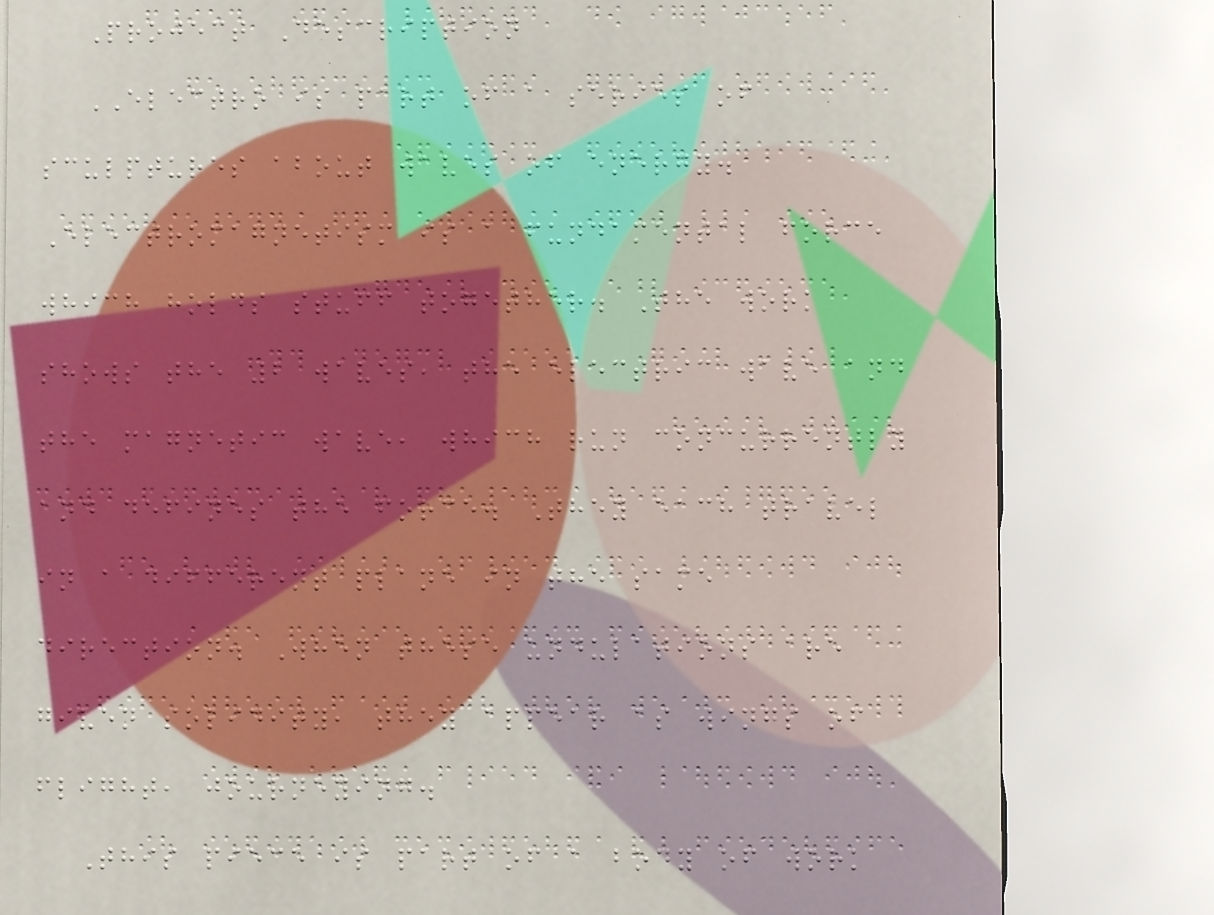Project Description
ELECTRO is part of a series of
sculptures about waves of energy.
Electromagnetism is a fundamental force
which holds stuff together. The work
shows the 2 waves, the electric wave and
the magnetic wave, which run concurrently
and defines the force. They each travel
in a different plane in the same
direction. When these undulations are
given solidity, they appear as wings of
flight, journeying.
This piece is part of a body of work
